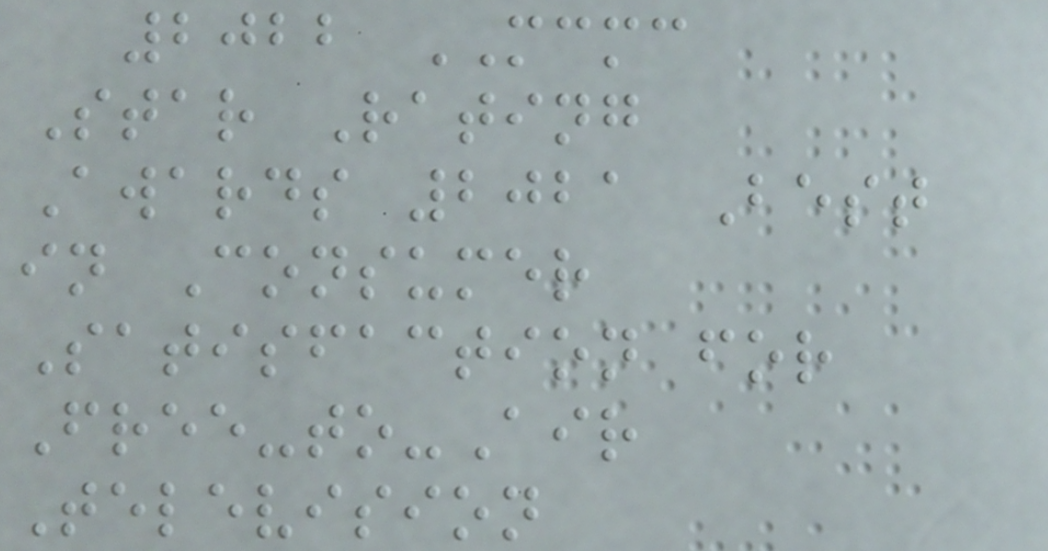2022 MCMC
Star Rating
Awards 2021 Best
in Consumer
Satisfaction for
Free-to-Air
Television
